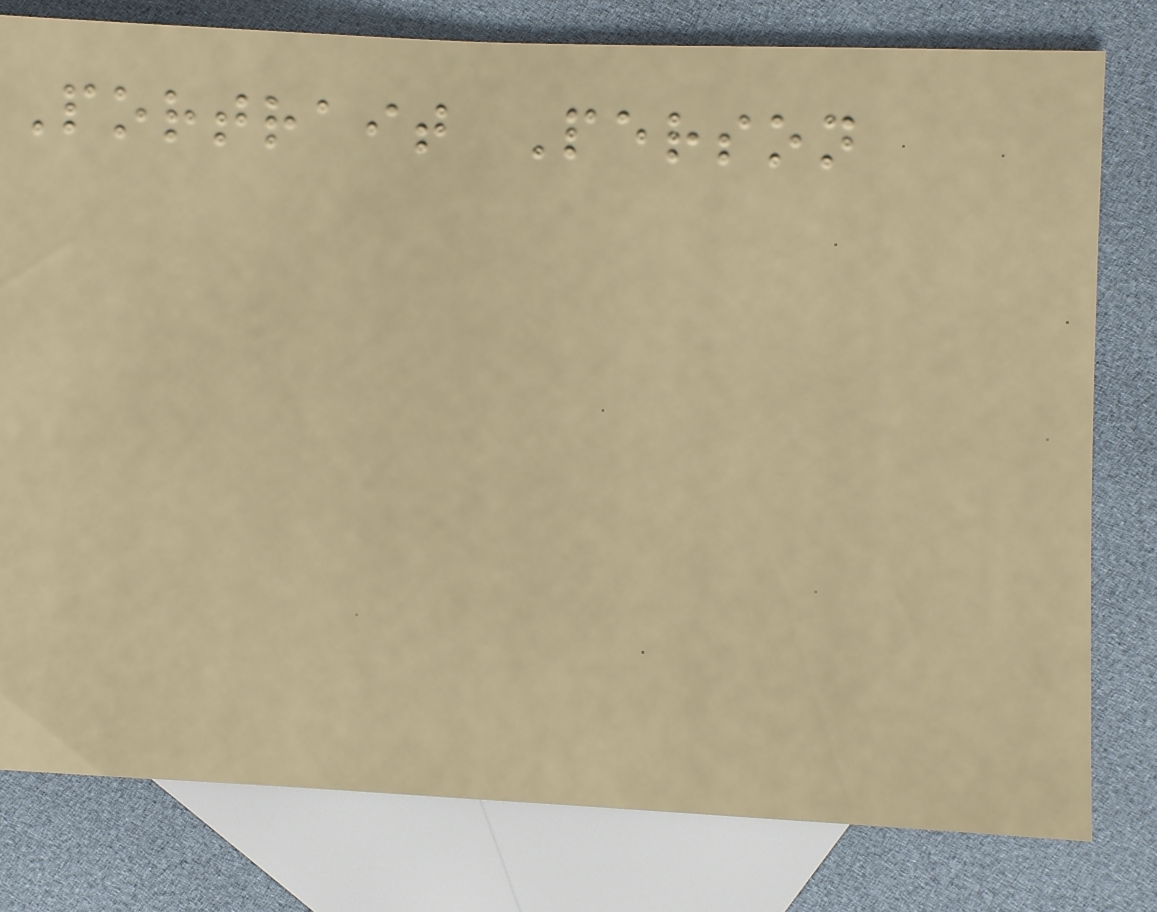Portrait Person
